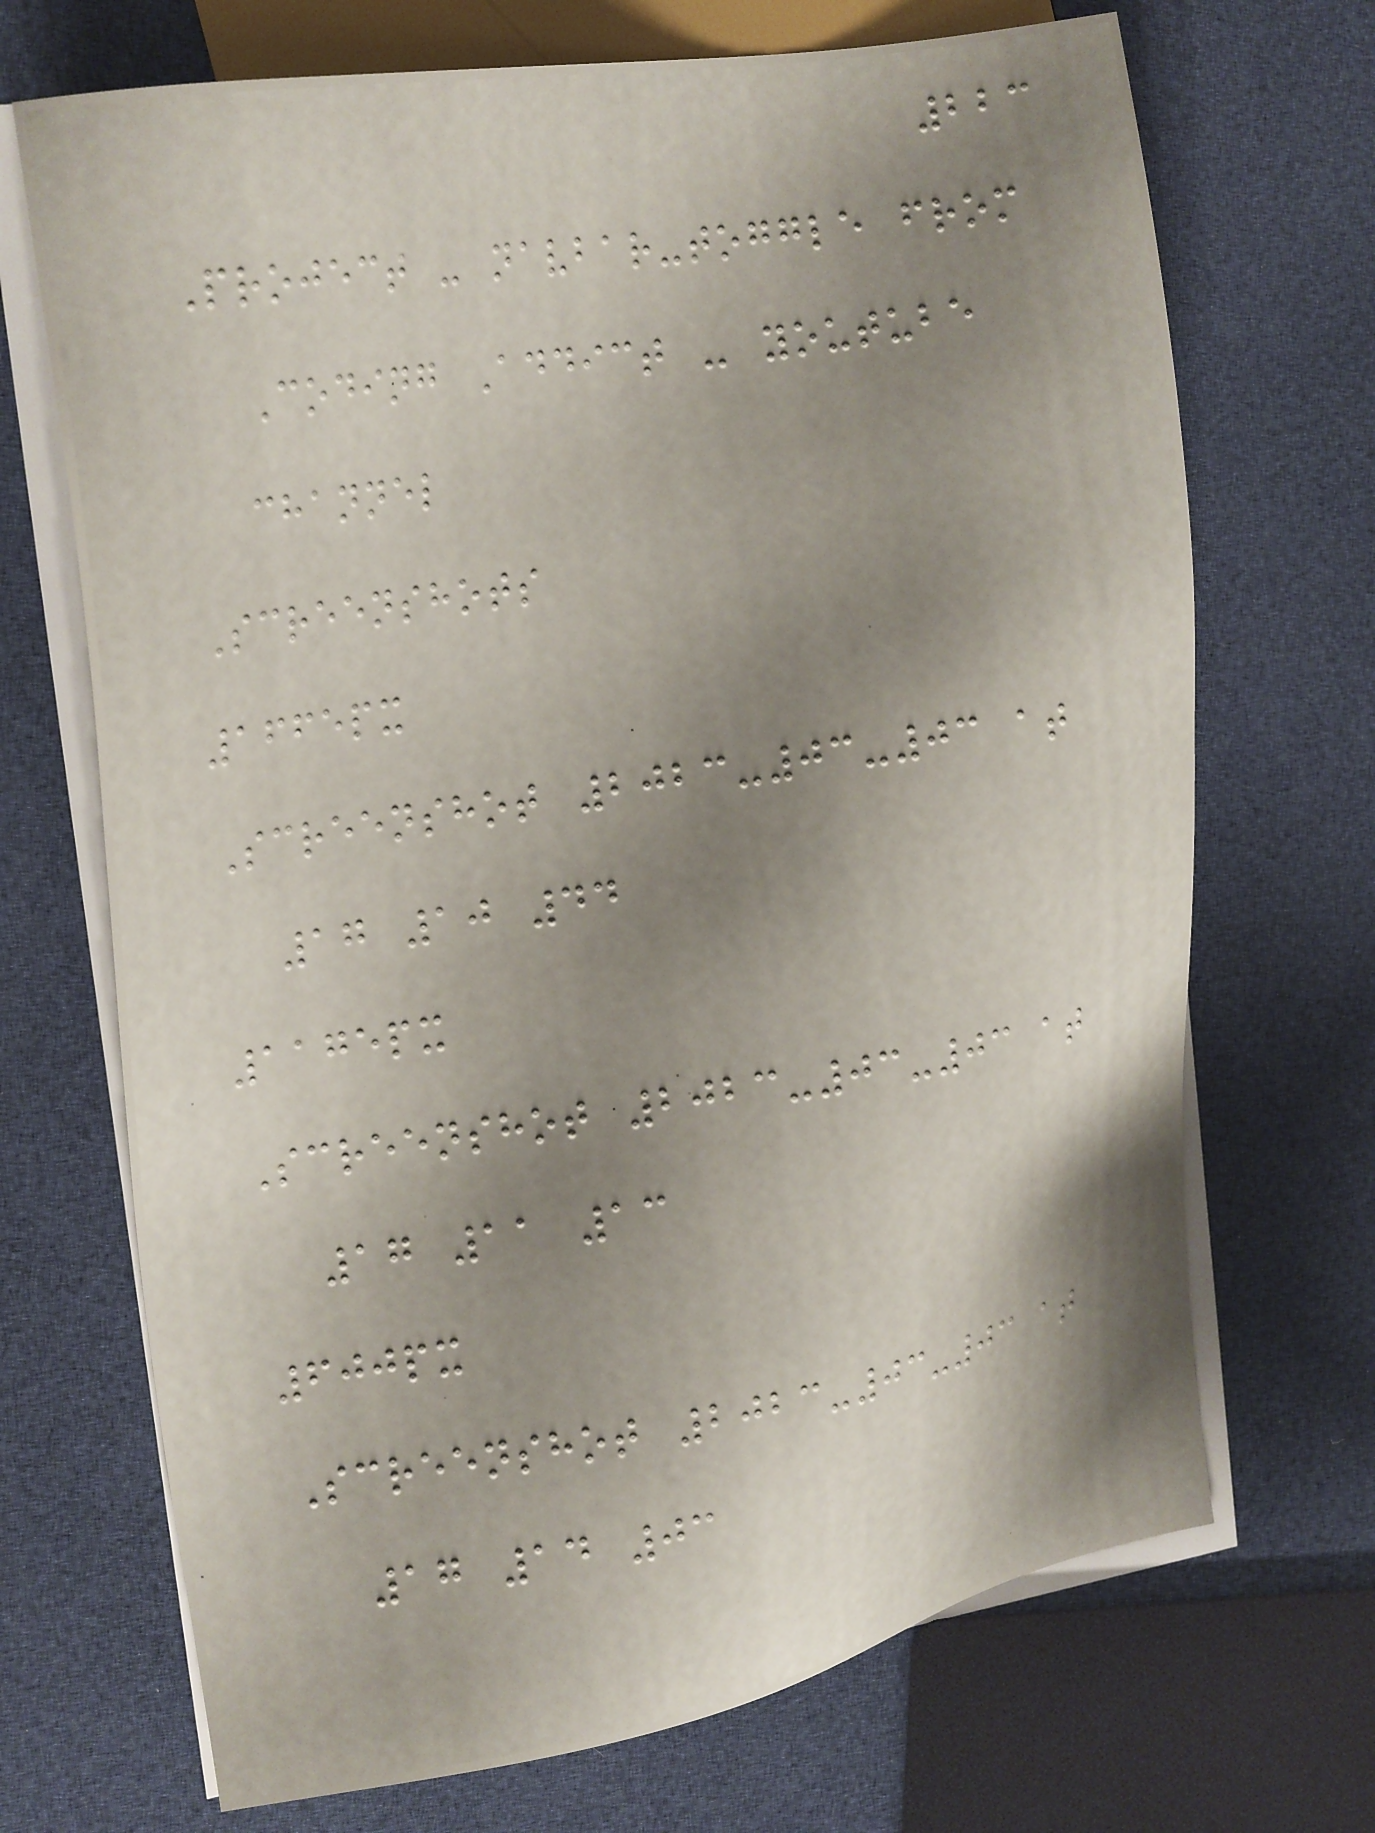223
Project - navbar-toggle from
Coding Addict - youtube
channel
Screenshots
1665px
Screenshot 2023-03-03 at
17 10 44
1175px
Screenshot 2023-03-03 at
17 11 13
600px
Screenshot 2023-03-03 at
17 14 03
